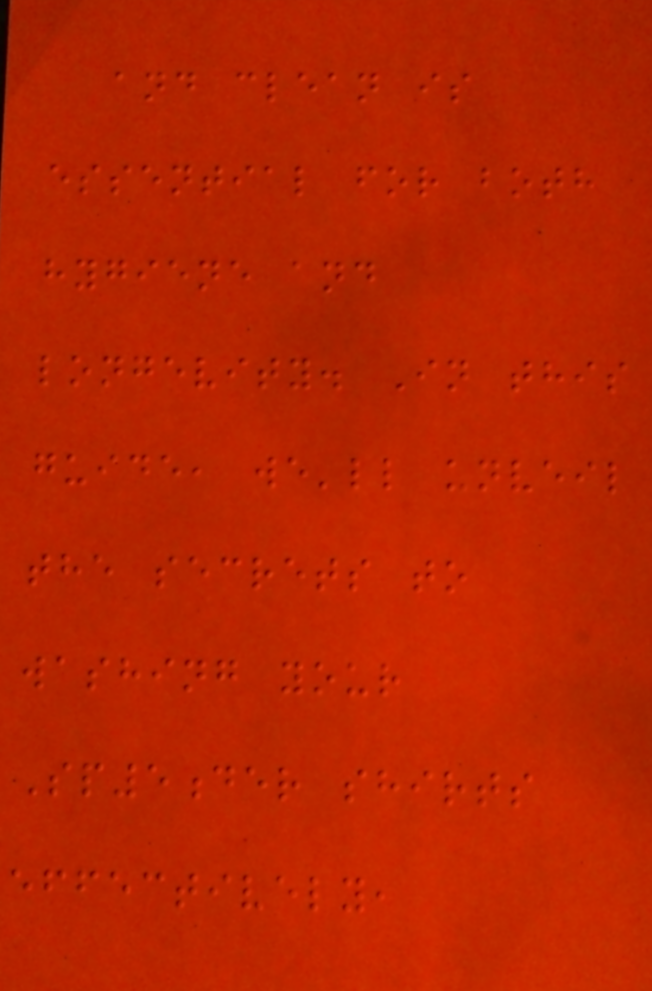and clean is
essential for both
hygiene and
longevity. In this
guide, we'll unveil
the secrets to
washing your
Sp5der shirts
effectively,
